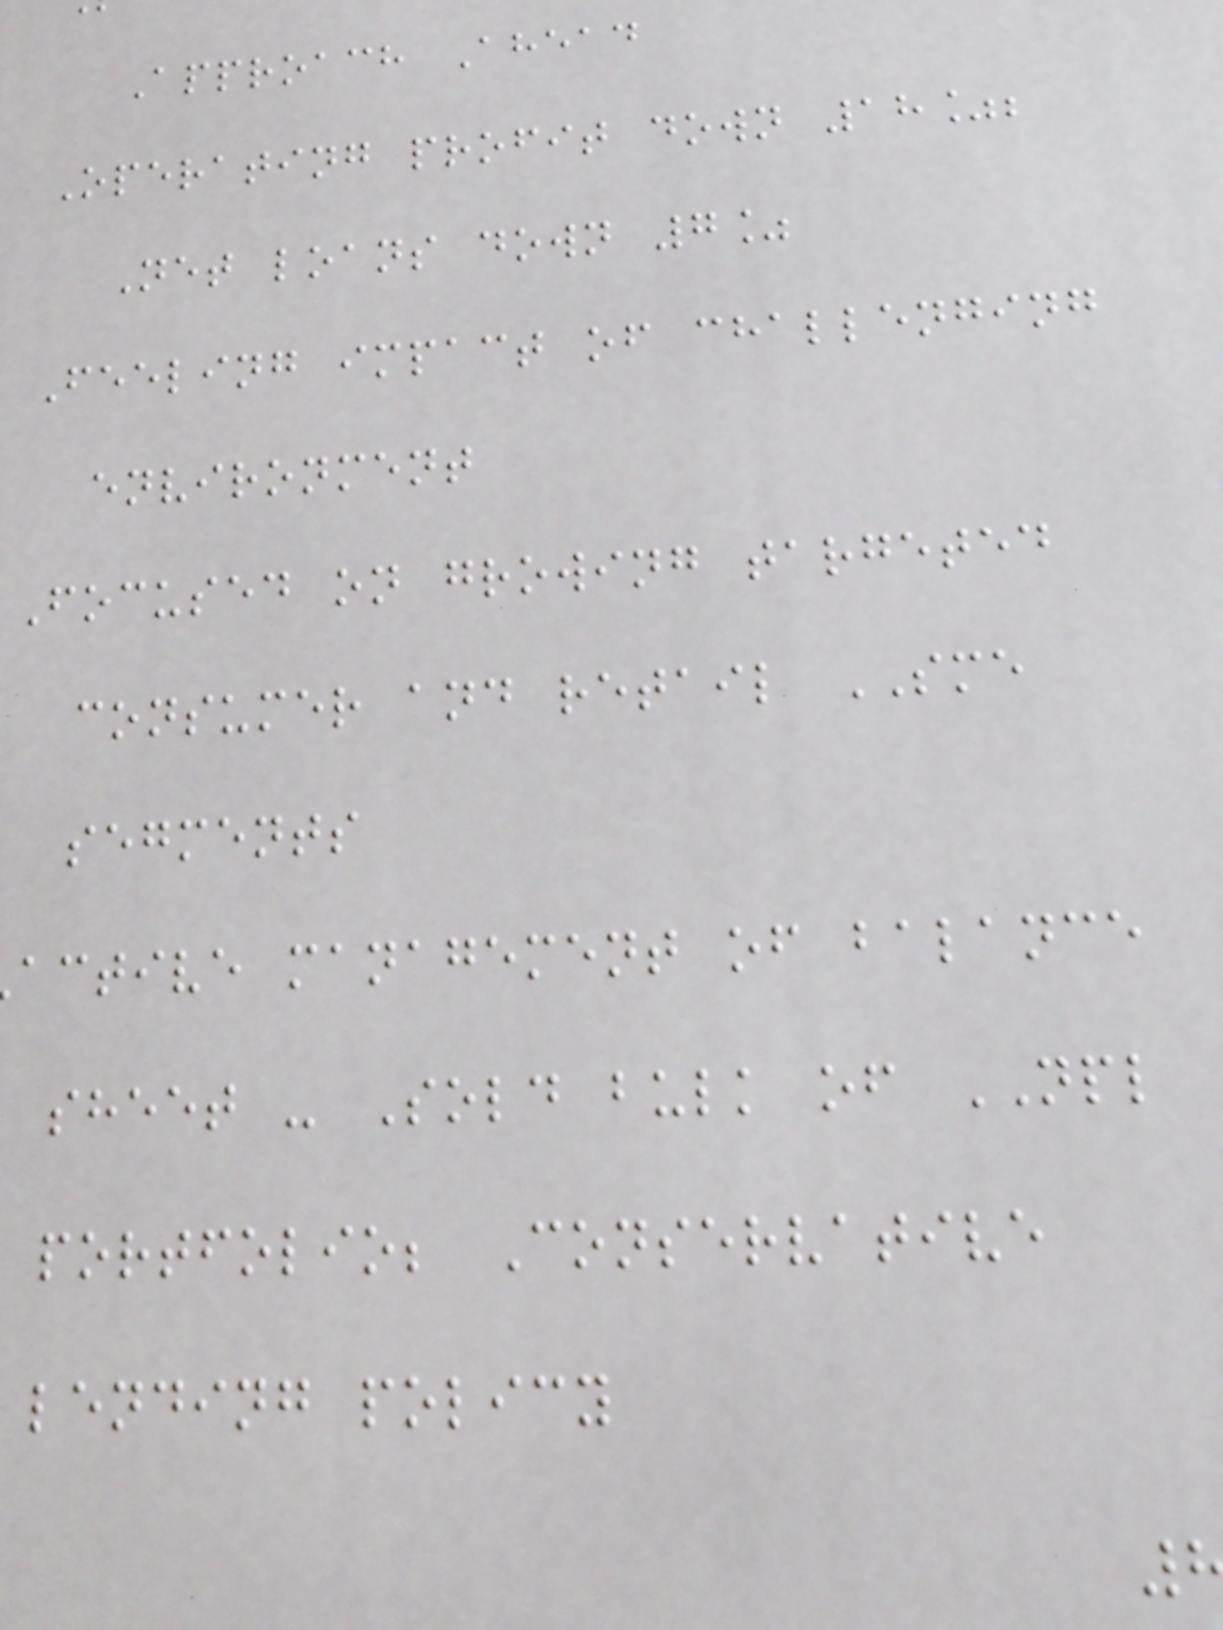Approach Ahead
Operating profit down 18%;
Net loans down 7%
Feeling impact of challenging
environment
Focused on growing targeted
consumer and retail SME
segments
active management of balance
sheet - Sold bulk of NPL
portfolio; Conservative
lending policy
